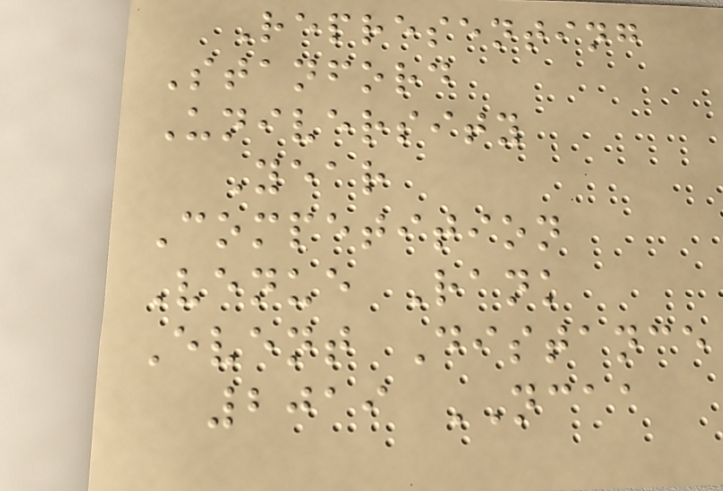Representing
Stanford
University
Year
Competition
Venue Rank
Event Distance
2019 NCAA
